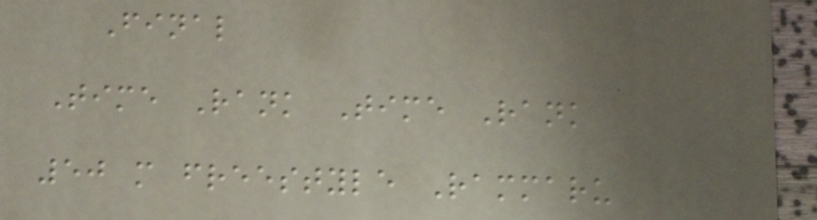Final
Time Rank Time Rank
50 m freestyle Rammaru
